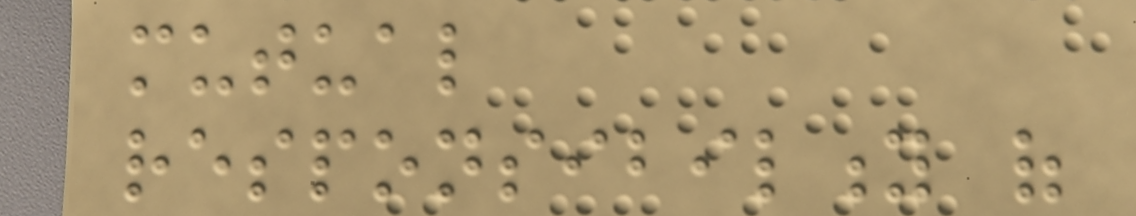mutual
responsibility of
